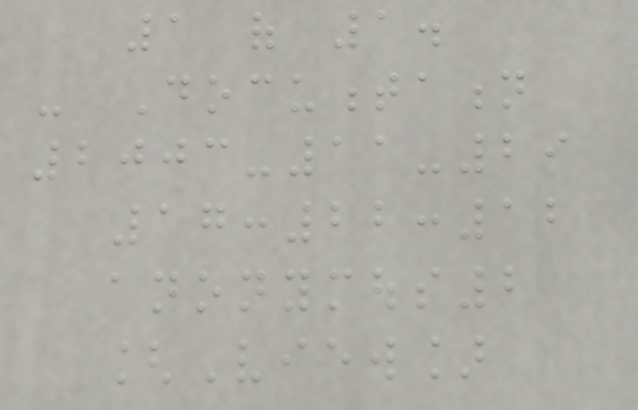1 of 1.
- Documentation
2003-11-29
17:22:12
anonymous2
[View]
